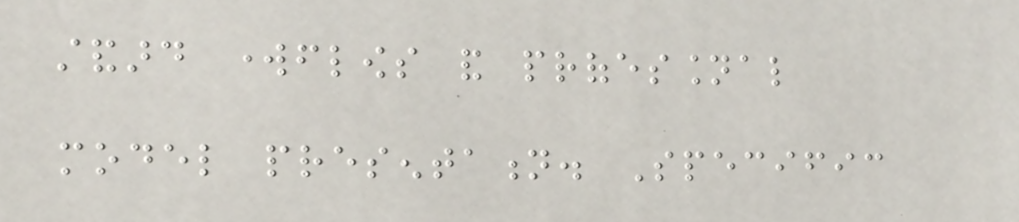standard workflows and professional
model presentation. Specific
